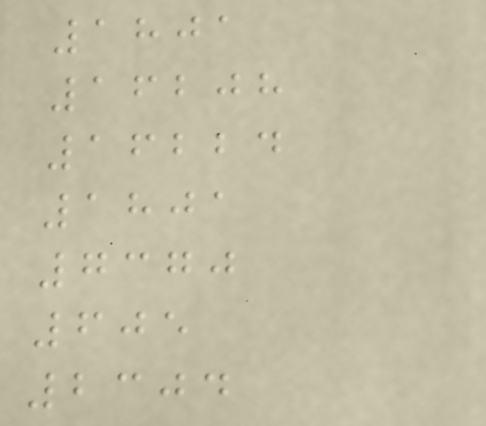1801
16208
16224
1801
7370
605
2304
